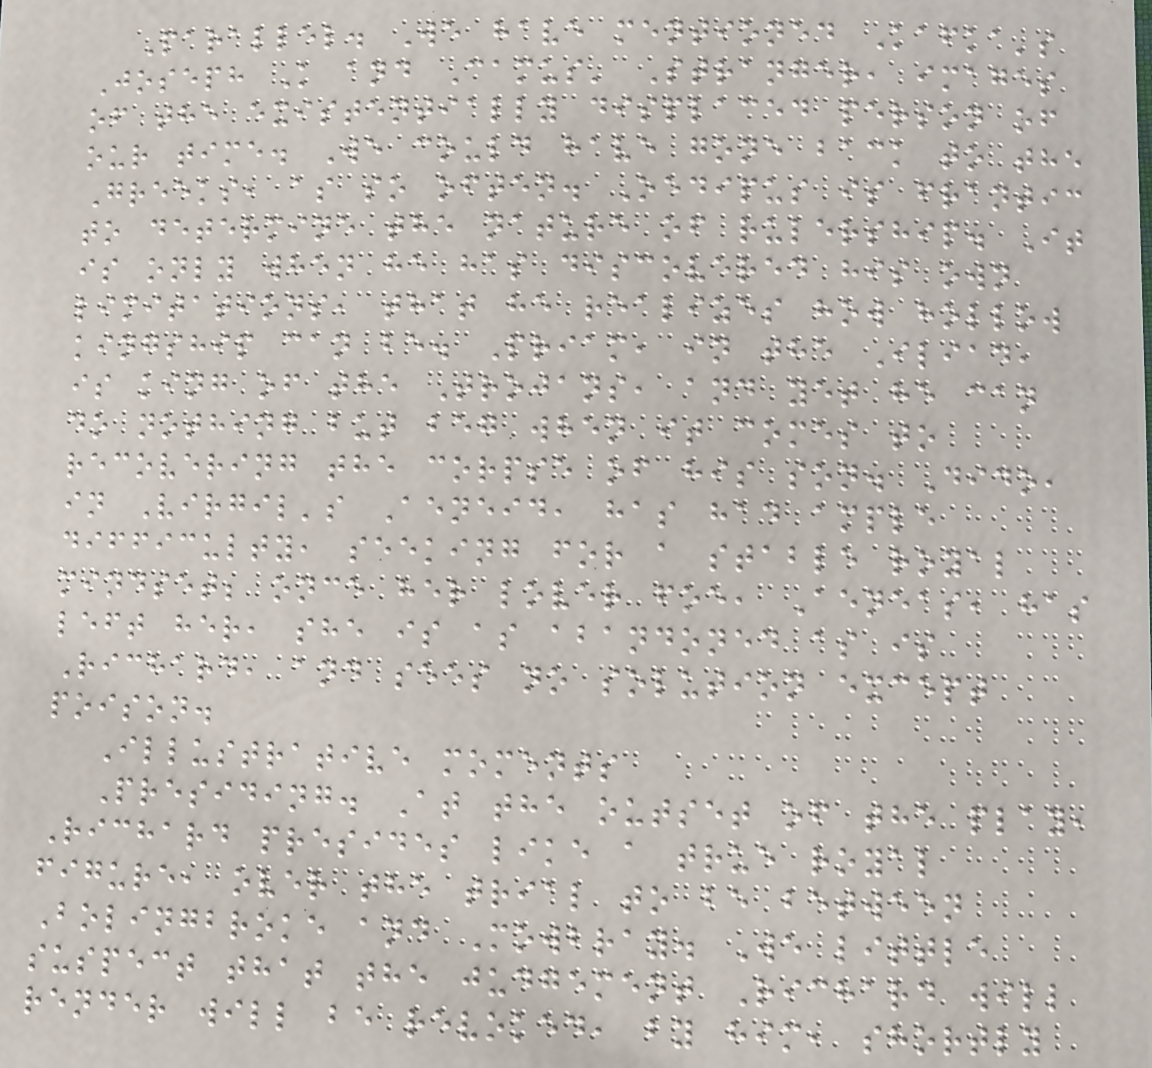Parallel. We have mentioned Kafka's
Joseph K and Camus' Stranger, images
of the existentially displaced person of
our time. We could have gone back to the
Greeks, as so often. Oedipus is frantic
to determine the nature of rulership. It
is only when he has discovered his own
limitations, that he realizes how hollow
kingship can be. Priam, in the Iliad,
is king of the Trojans, and yet he can
do nothing but beg when it comes to
recovering the corpse of his son. Dido,
in Virgil's Aeneid, has had ample
difficulty, seeking for a stable royal
mindset; once her lover foe, Aeneas, has
left her, she is as abandoned as is
Richard, and sees no solution except
poison.
Illustrative moments
Presiding. At the outset of the play,
Richard presides like a true royal
figure, over the trial to be between
Bolingbroke and Mowbray. We little
suspect that the judgement Richard will
render will be revoked, by him, shortly
